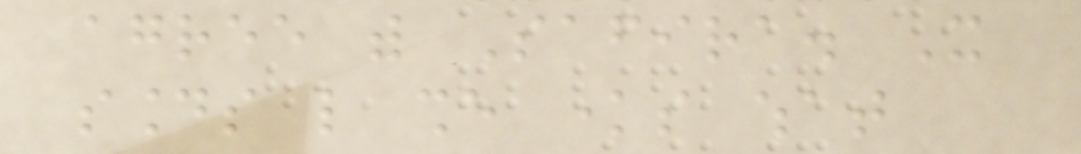agree with Safira. It
sounds like she knows what
